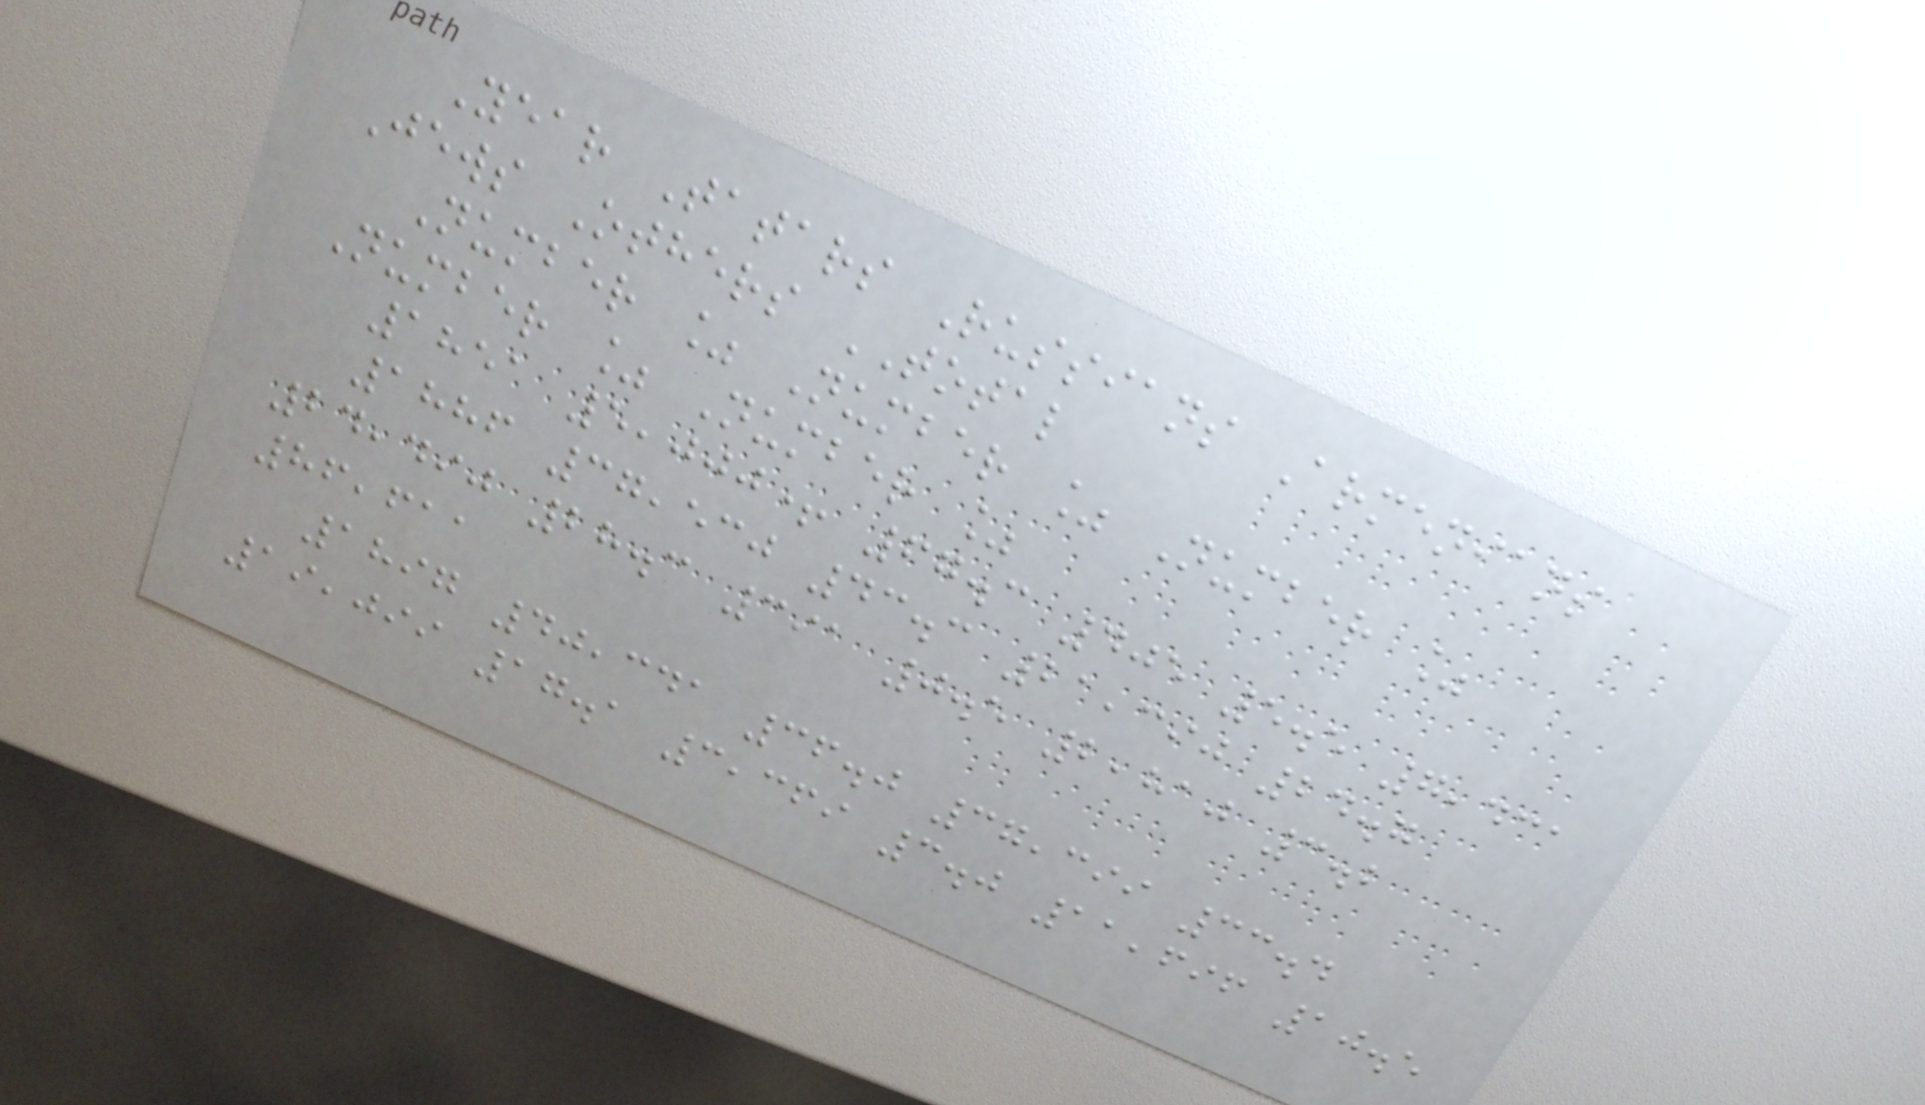Year Tatars Russians Armenians
Jews Others TOTAL
Number % Number % Number %
Number % Number %
1851 5,000+ 67.3 405 5.5 7,431
1886 37,530 43.3 21,390 24.7
24,490 28.3 391 0.5 2,810 3.2
86,611
1897 40,341 36.0 37,399 33.4
19,099 17.1 3,369 3.0 11,696 10.5
